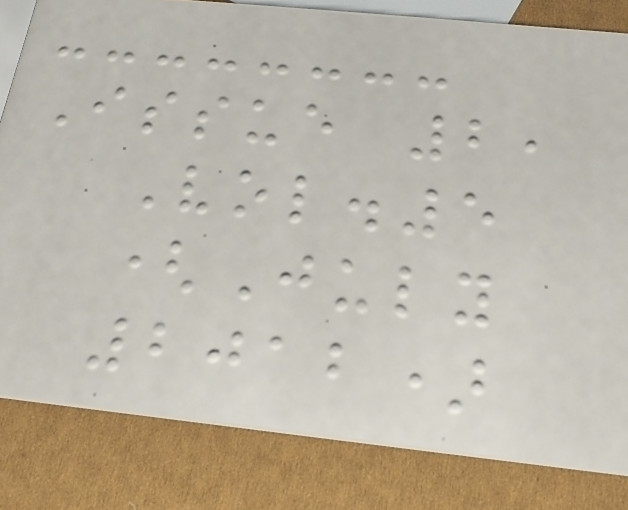Issue 2,
Vol.5
(July
2012)
